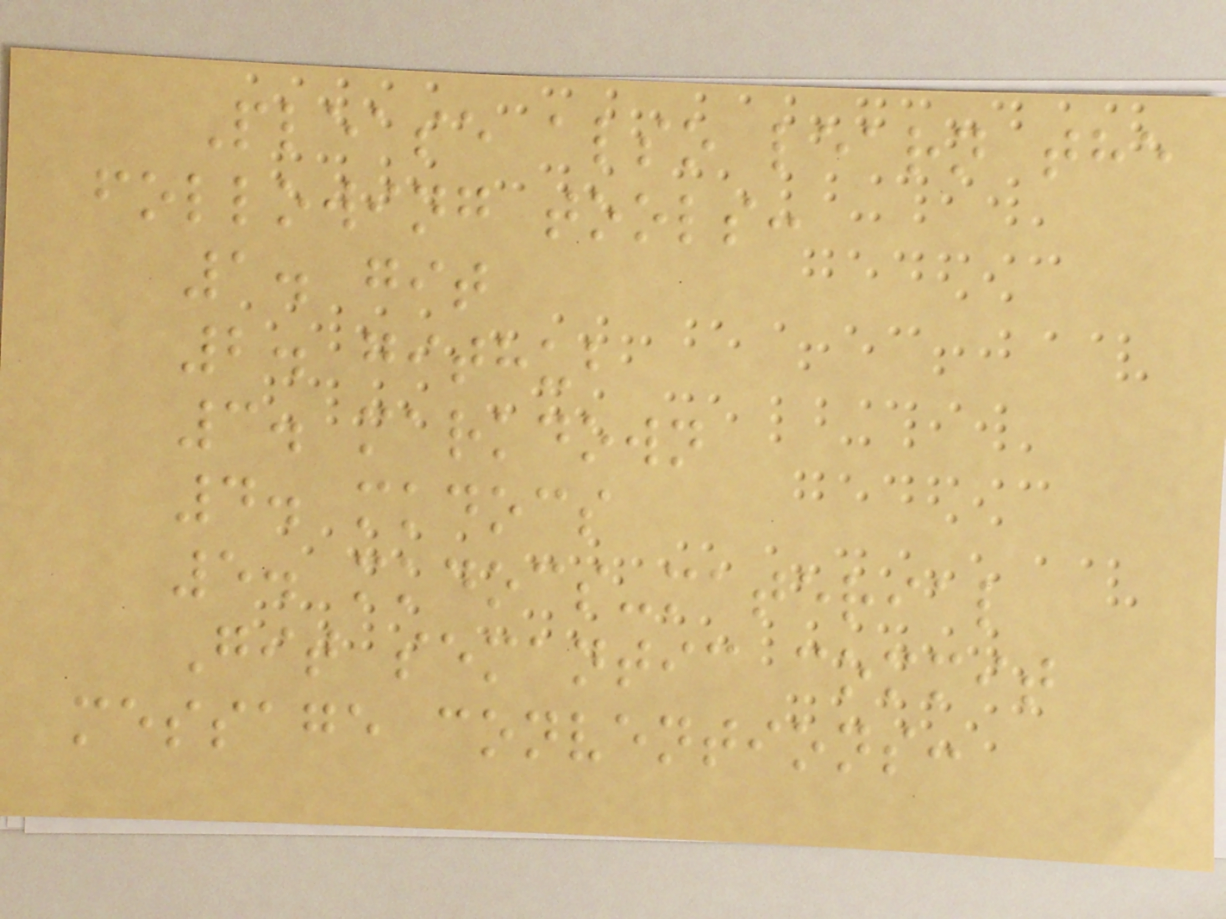Please also learn the
following tools:
1. git
2. github
3. markdown
4. mkdocs
5. mkdocs-material
Git semantic commit
message conventions:
